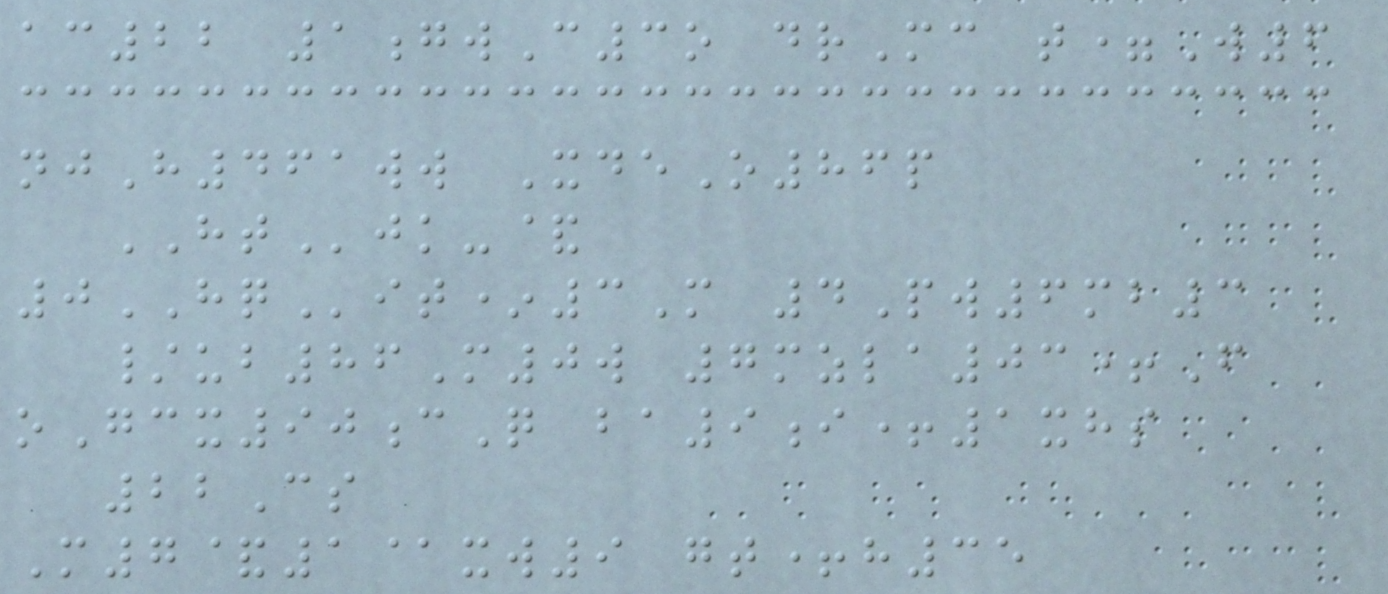ac22 1gwC3o drMc t=W6
njH461ww XdeO86p
HTjk-&
0HQit*3M 4Pw6mb3
/ub86M0w 7mzla03+F
oGcx90cQ ba9i+1xhs
22Cs
M7&1@xw9 gt+h35
